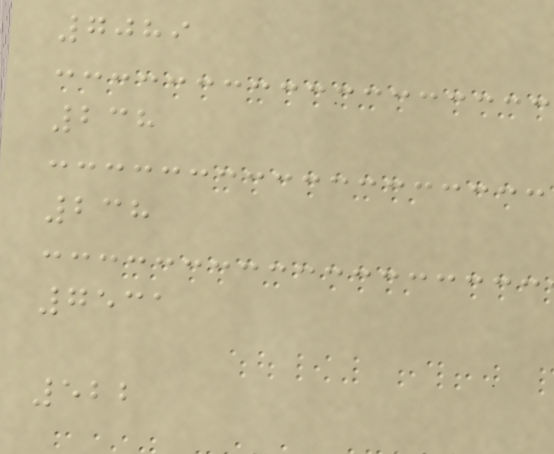7089
238
238
7531
522
